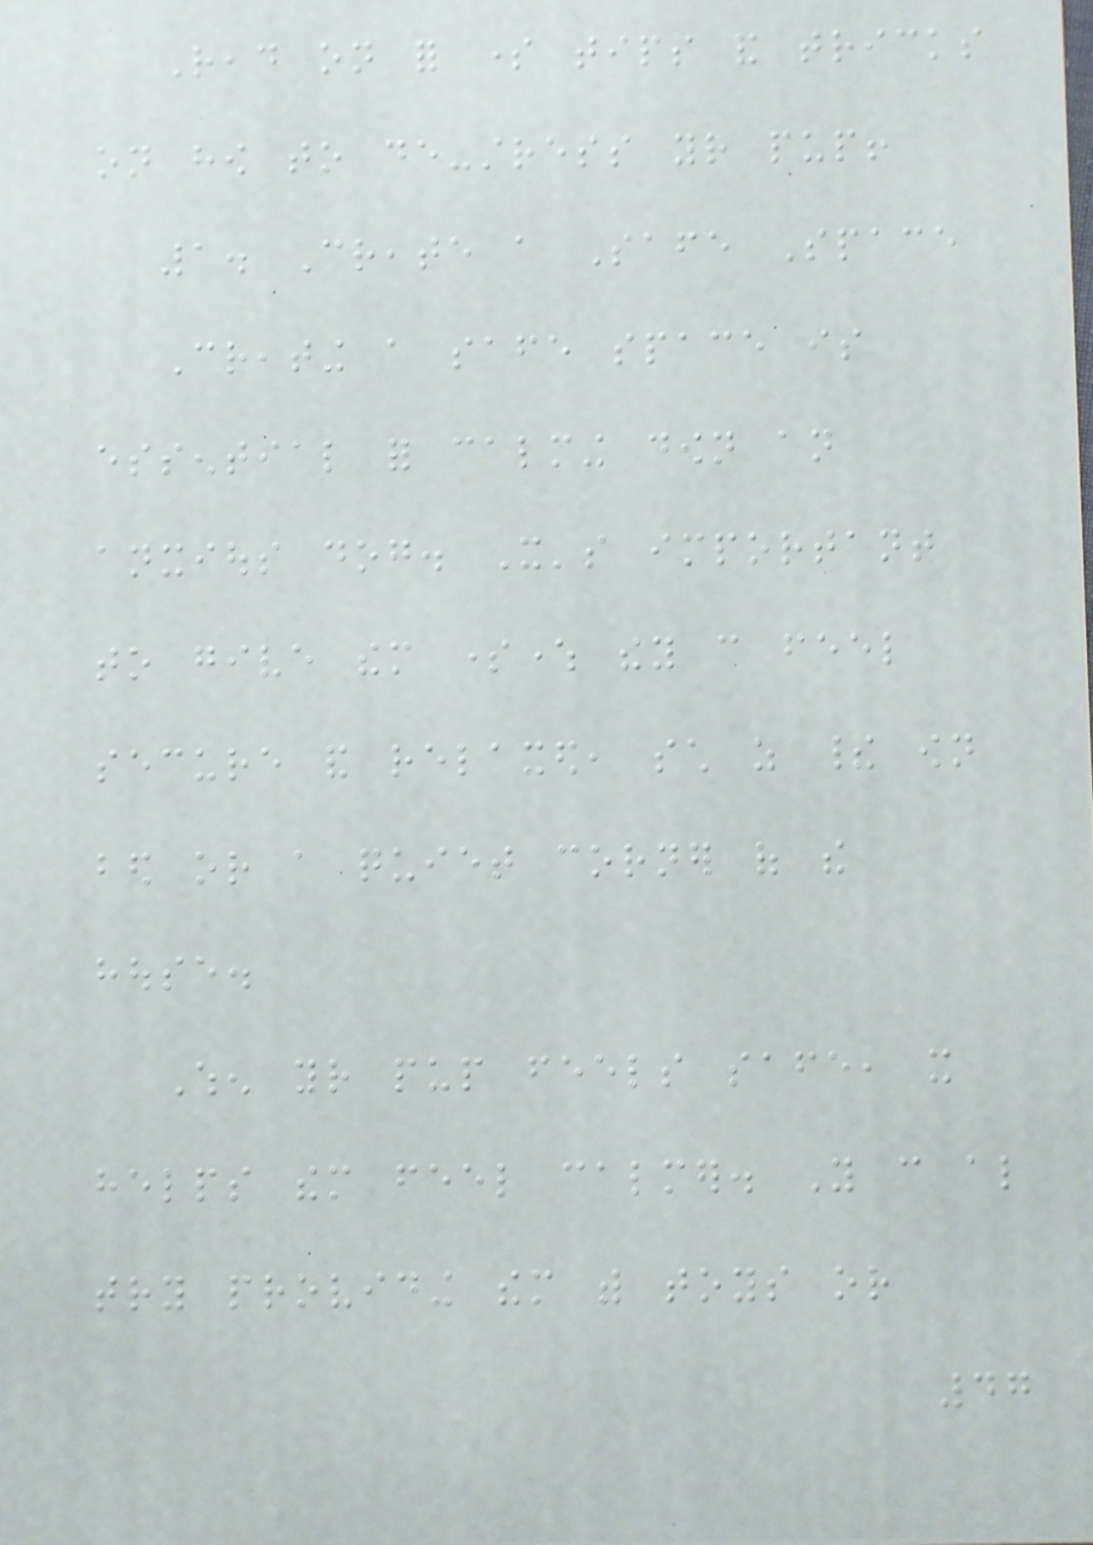Read on for some tips and tricks
on how to de-stress your pup!
1. Create a Safe Space
Creating a safe space is
essential for calming down an
anxious dog. It's important
to give them somewhere they can feel
secure and relaxed, such as their own
bed or a quiet corner of the
house.
When your pup feels safe, it
helps them feel calmer. You can also
try providing them with toys or
47
